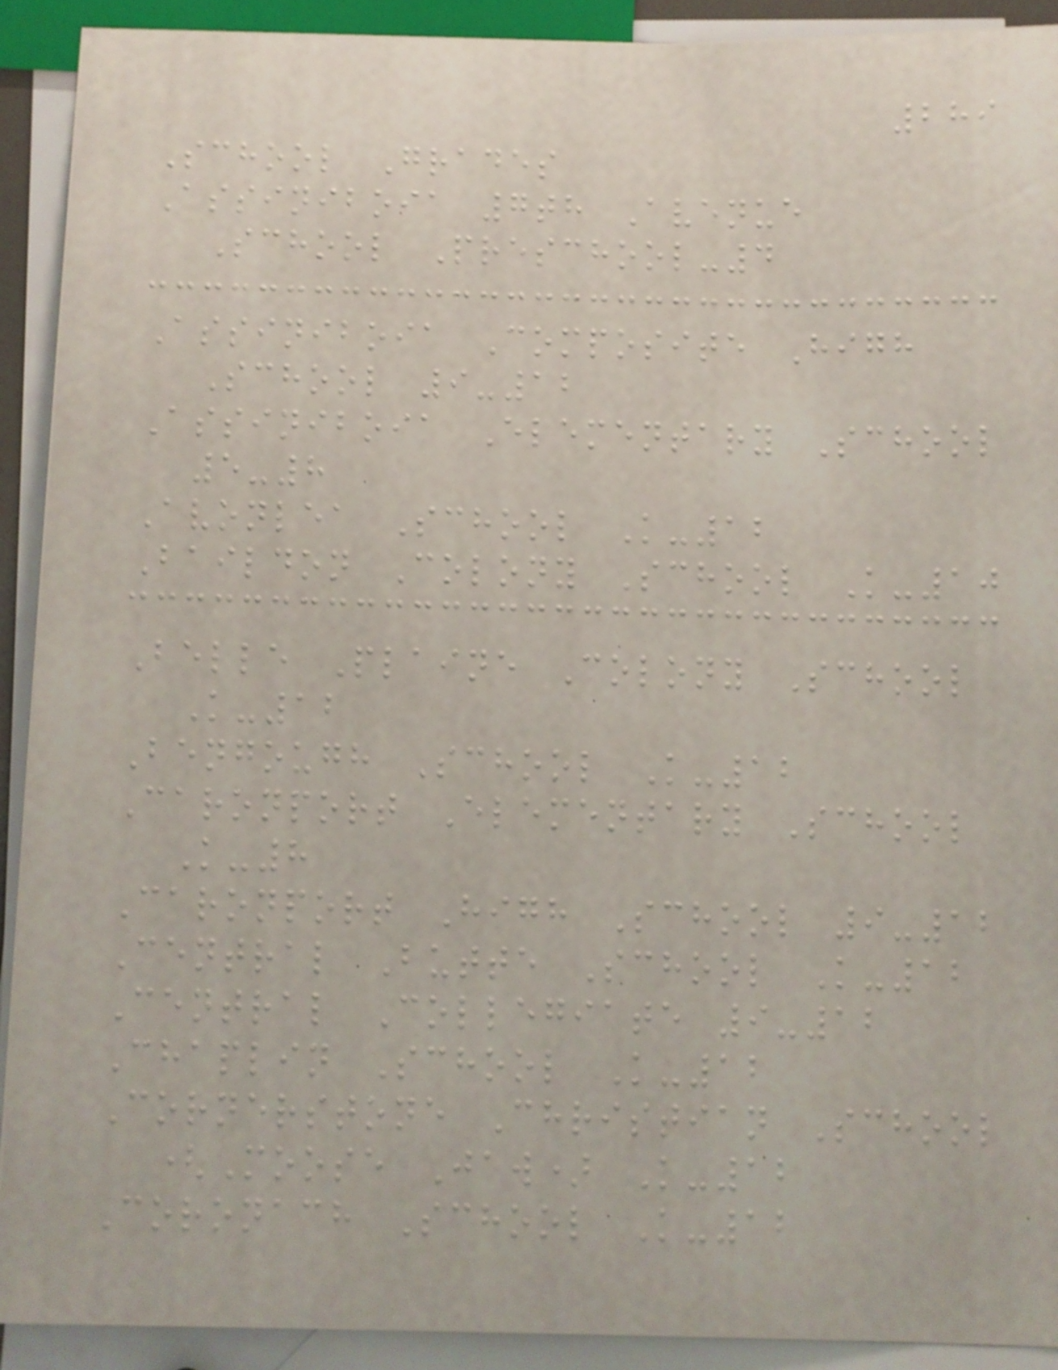289
School Grades
Assiniboia 7th Avenue
School Preschool-4
Assiniboia Composite High
School 9-12
Assiniboia Elementary School
5-8
Avonlea School K-12
Baildon Colony School K-10
Belle Plaine Colony School
K-12
Bengough School K-12
Caronport Elementary School
K-8
Caronport High School 9-12
Central Butte School K-12
Central Collegiate 9-12
Chaplin School K-12
Cornerstone Christian School
(Moose Jaw) K-12
Coronach School K-12
